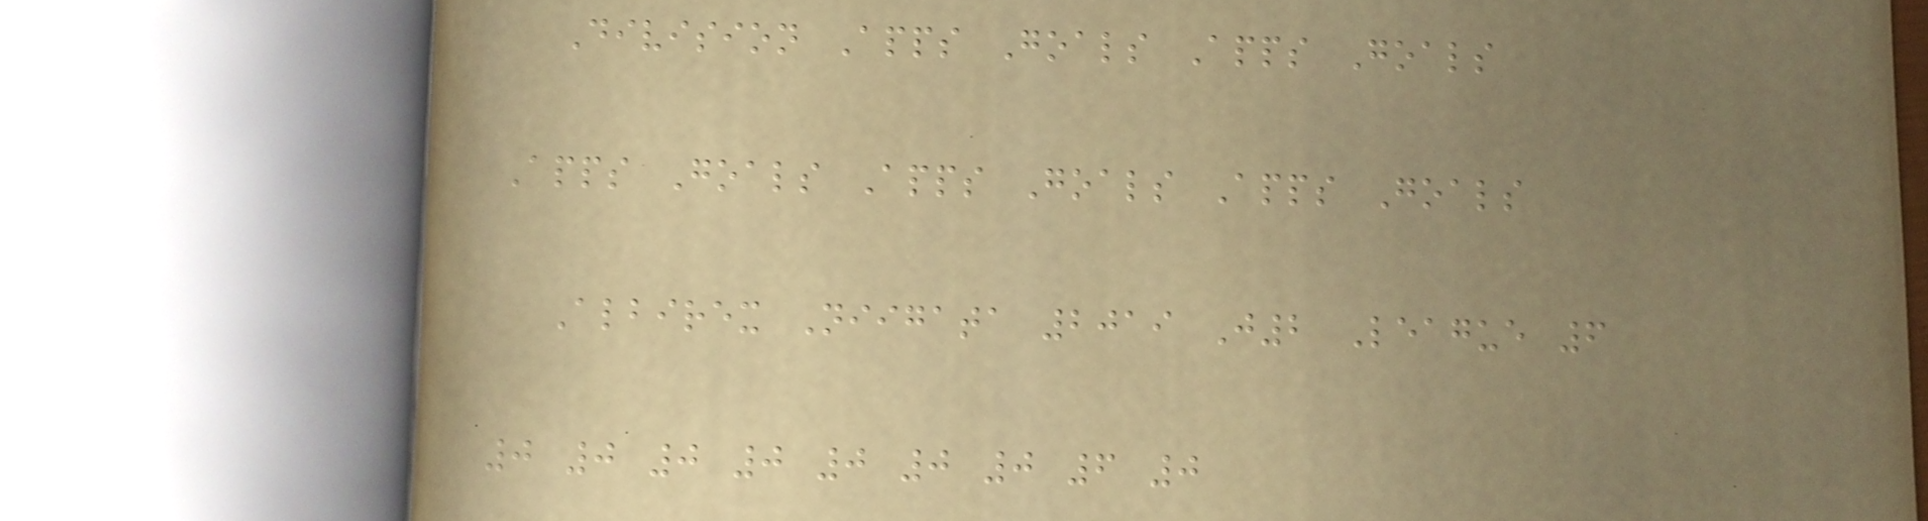Division Apps Goals Apps Goals
Apps Goals Apps Goals Apps Goals
Albirex Niigata 2019 J2 League 6
0 0 0 0 0 0 0 6 0
